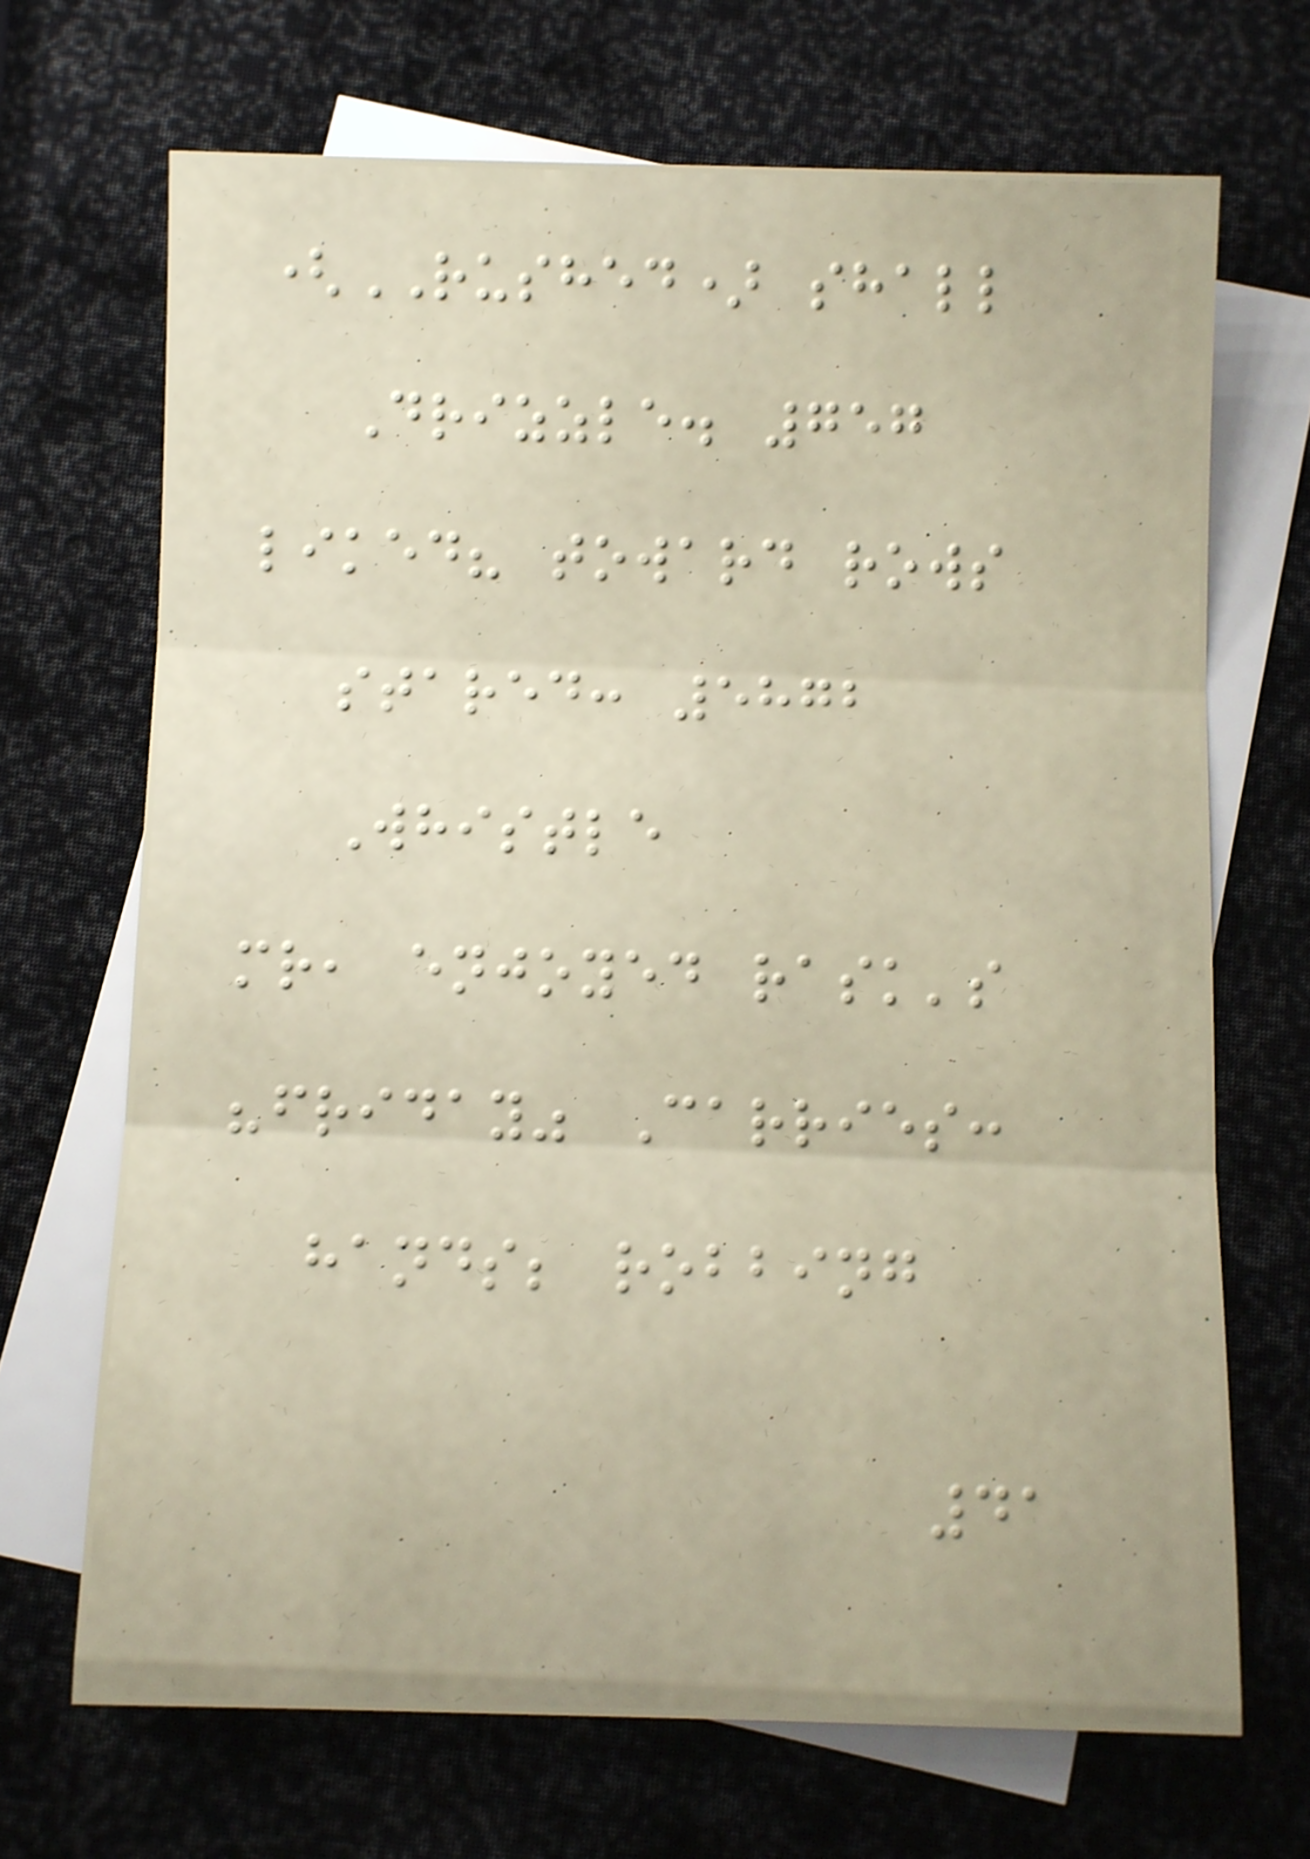(RUSHED) shall
Drizzle. 757
liked? toward rows
stared: 5872
Whistle
mr, enjoyed rask's
"friday" Carries:
hands; robbing
41
